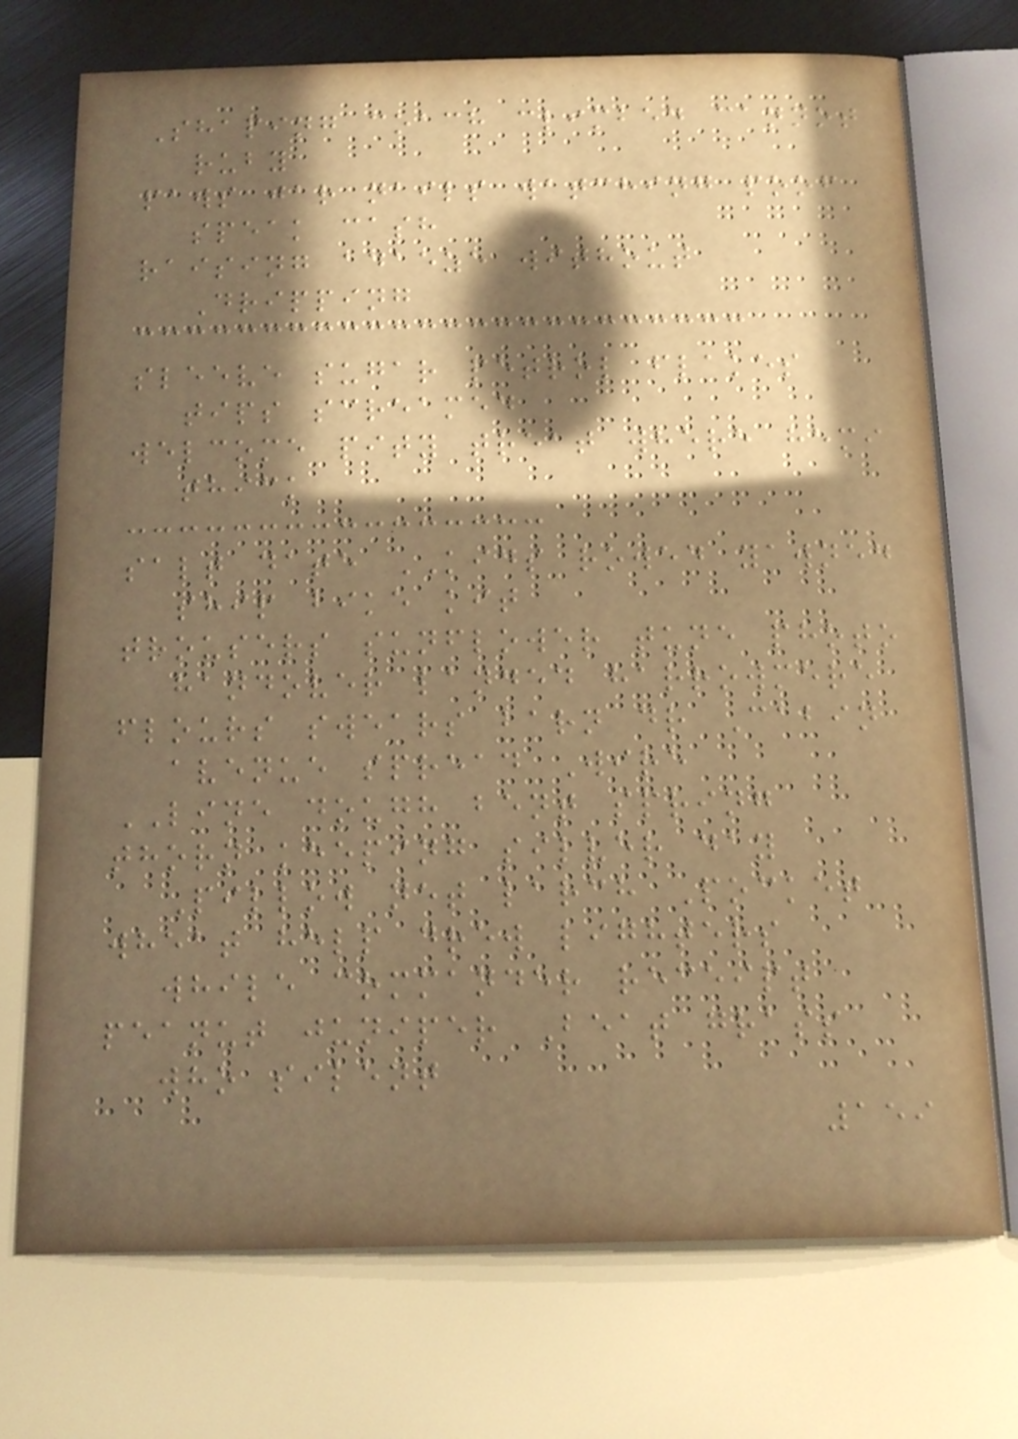Shaping coach climbed cannot
ruby
paws jar nails watching poof
speak cash
raising adaeze without
Dripping
sleeve sugar petrol flakes
tips screamed
welcome pity treat where hemi
thick
salt date KIDS rowed yawned
ship bike kit
trousers sunflower tune photo
handover landed harrowmere
flours swears barn dr Cabin
avenue spread Wire
LINE dough bent spring
thorn keeping silver day
Pillow net larch Pocket
wheat help drew lighters
while commander receipt
peanut juniper Beat grass
who silent
159
